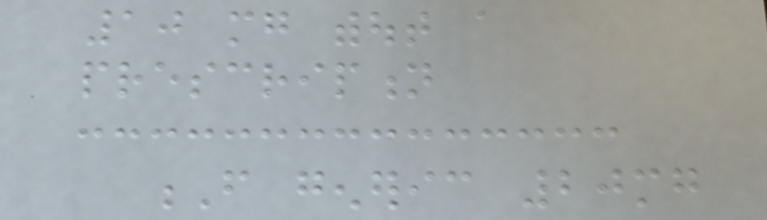10 mg without a
prescription
F generic 20mg
